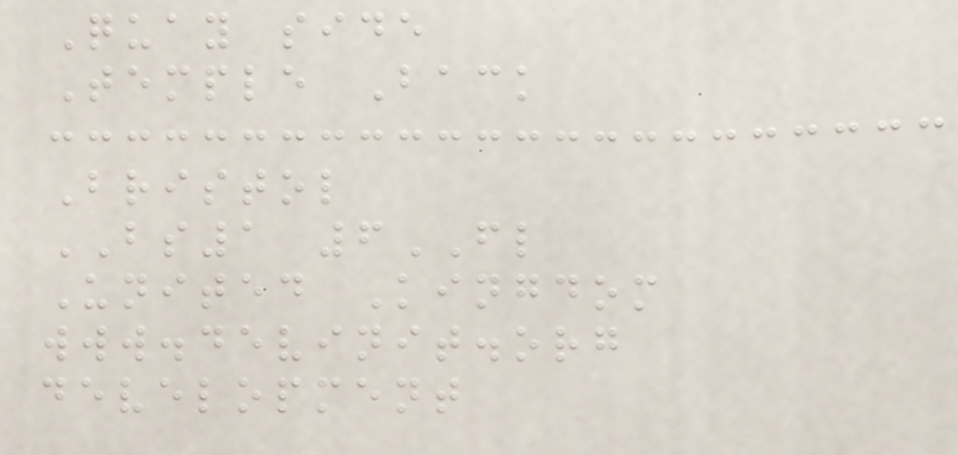Quay side
Temple Back
Bristol
BS1 6FL
United Kingdom
www.devinit.org
development
